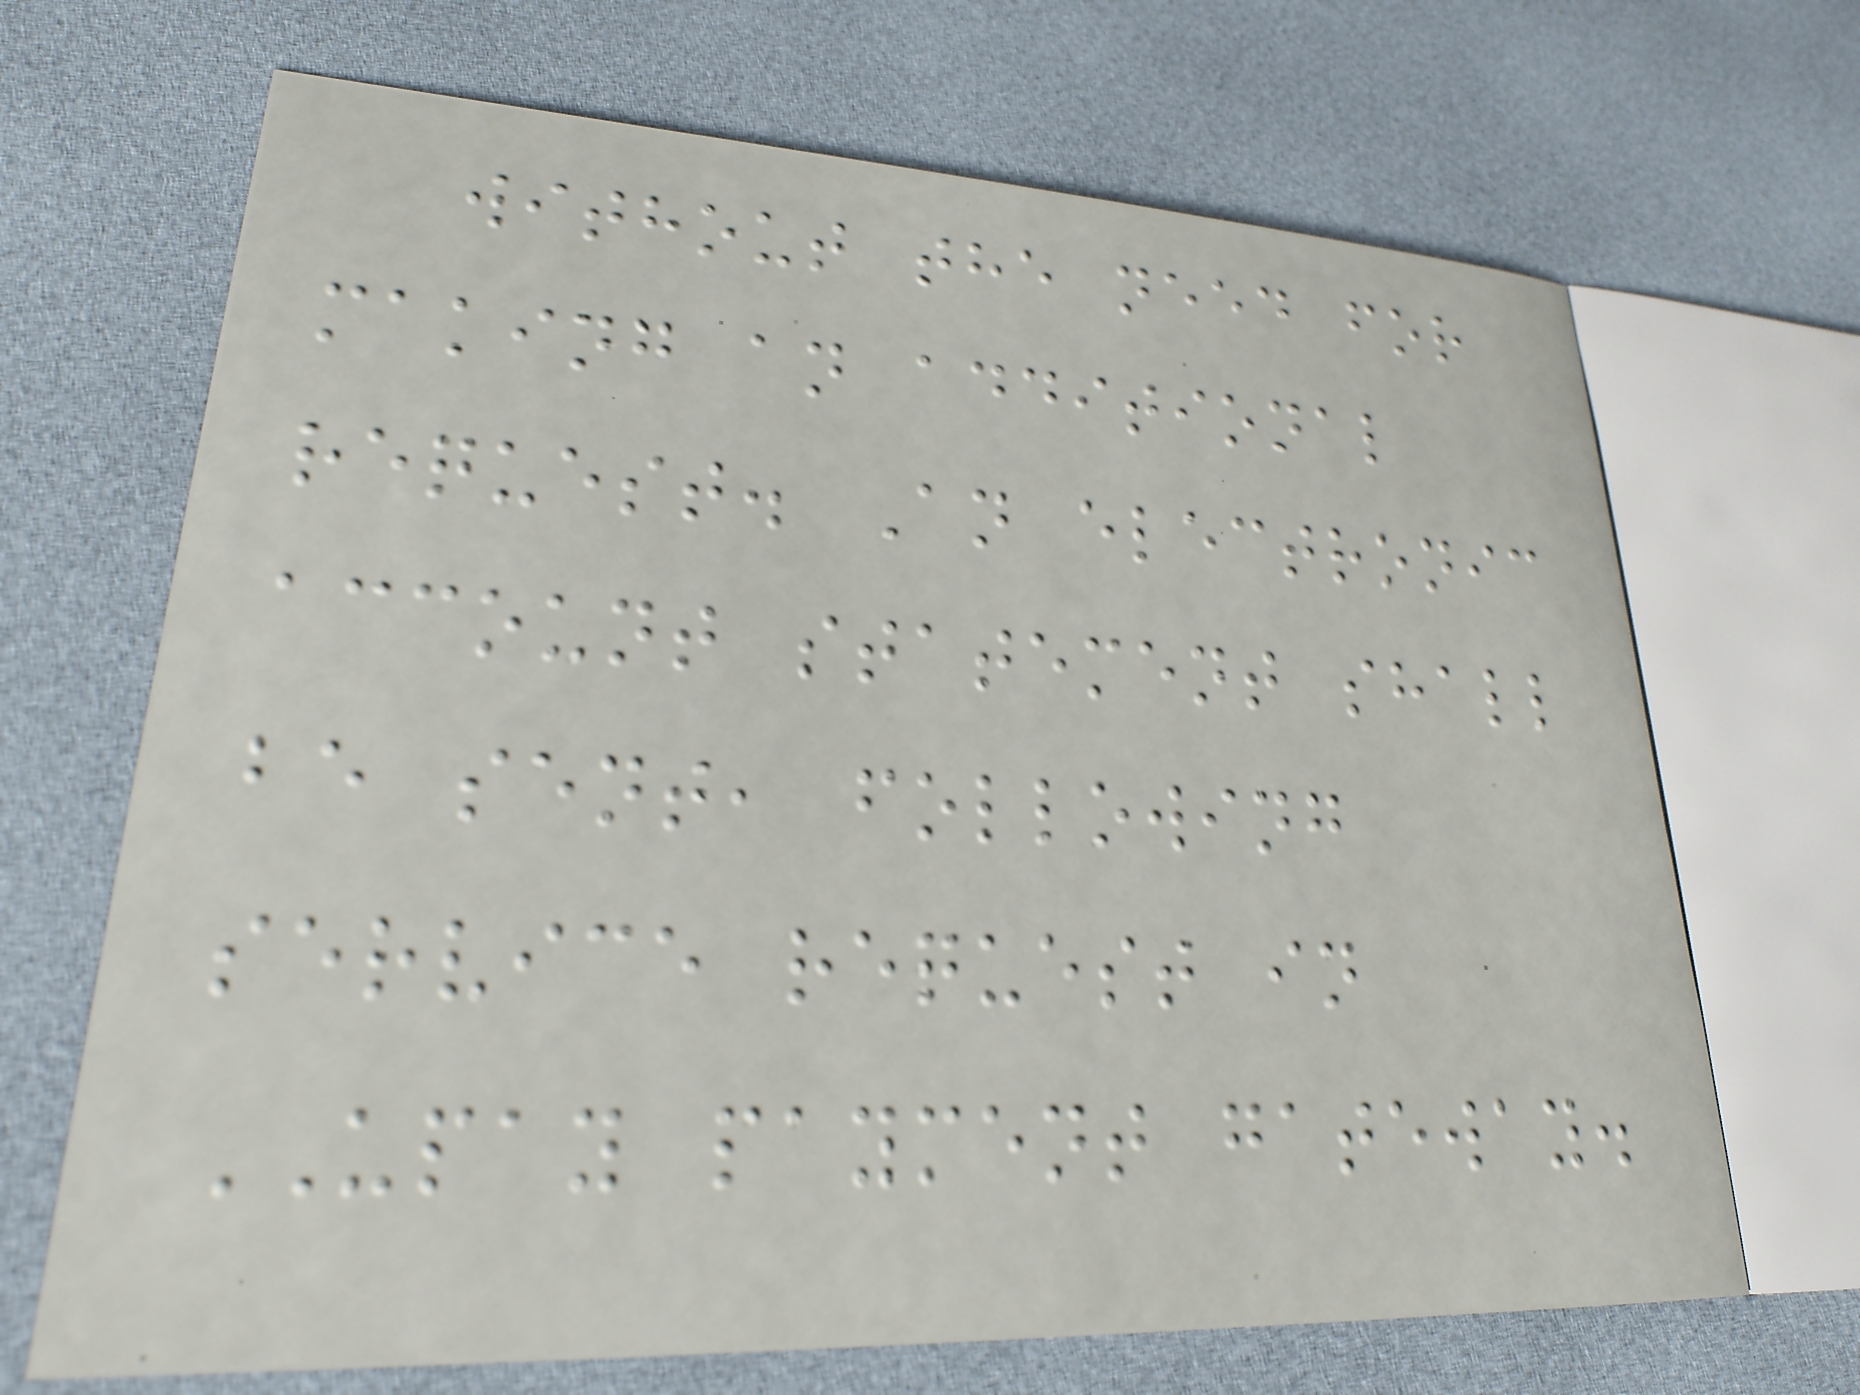without the need for
making an additional
request. An electronic
account statement shall
be sent, following
service request in
UPAY payment gateway.
